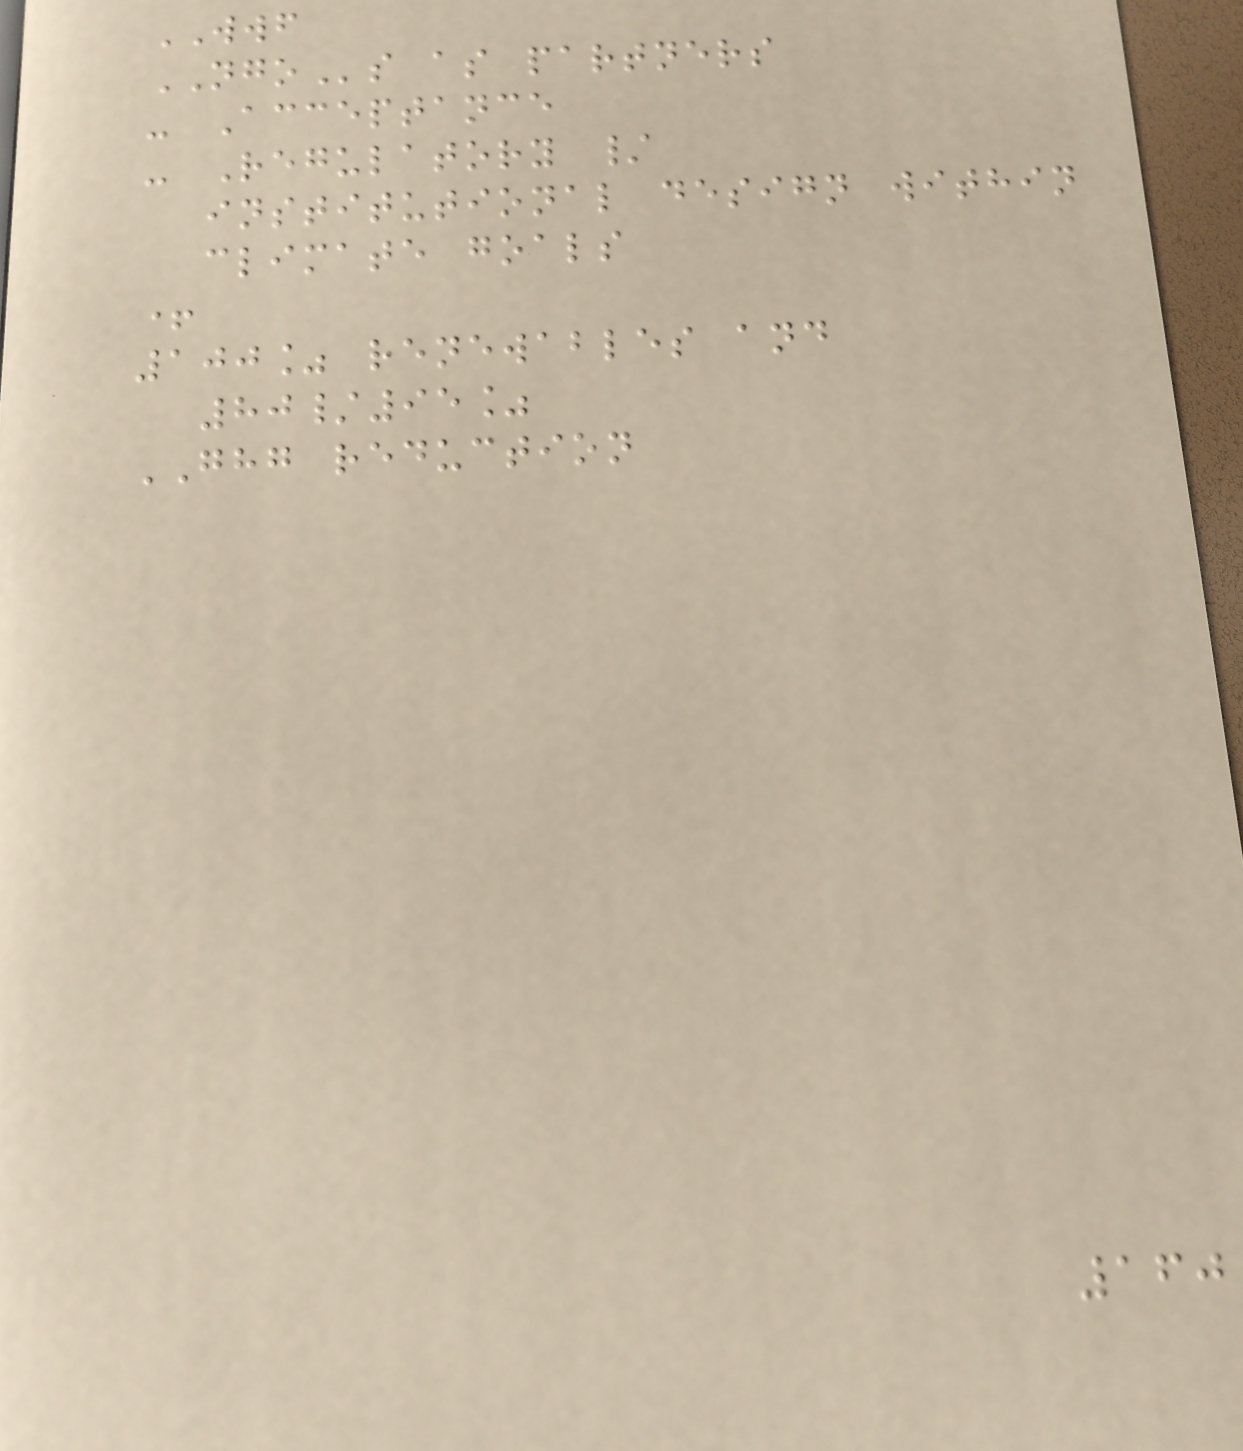WWF
NGOs as partners
- Acceptance
- Regulatory /
institutional design within
climate goals
+
100% renewables and
80/95%
GHG reduction
160
